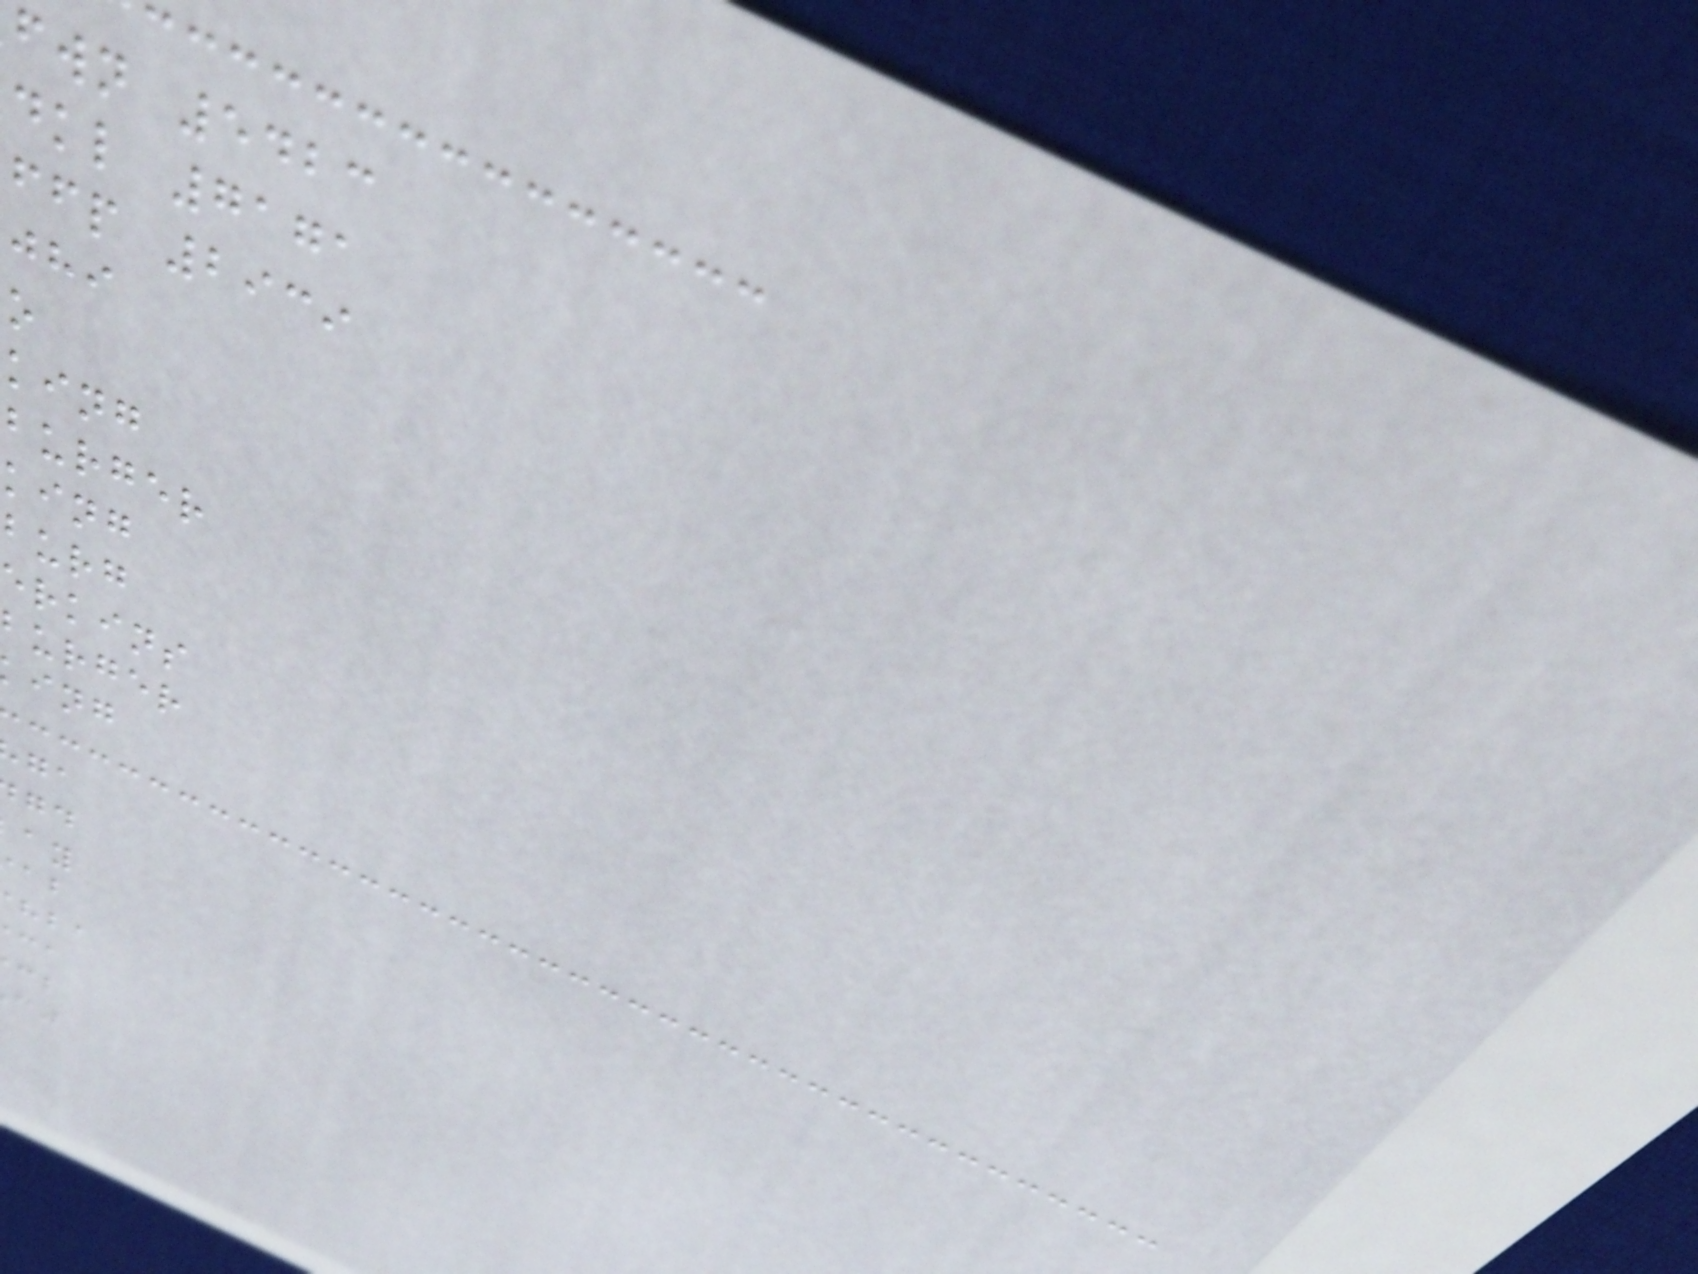fwn 5423
dkl 7171
ffp 2939
king
burger
king
burg
erkins
urger
